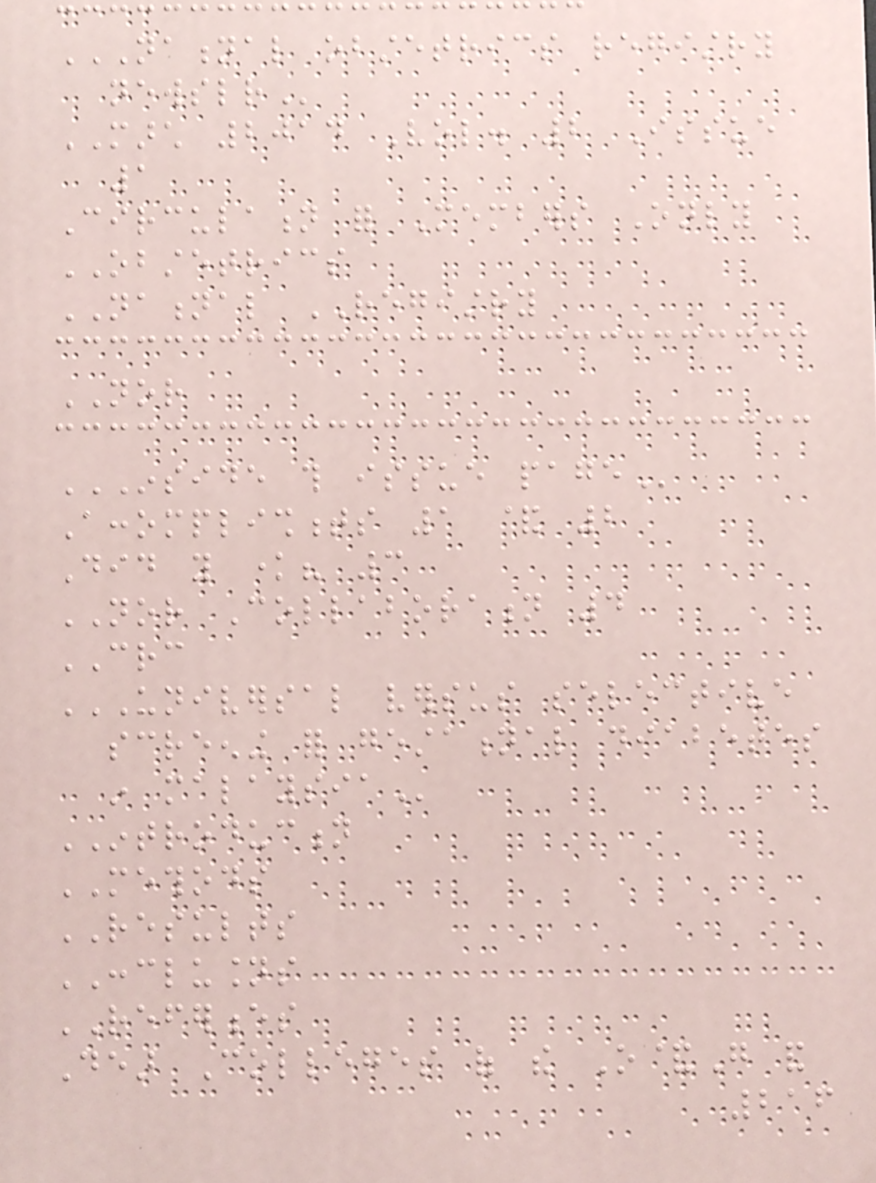NATIONAL OBSTETRICS REGISTRY
NEWSLETTER
MARCH 2014 Vol. 2 Issue
1
Circulation for Members Only
OBSTETRICS
NATIONAL REGISTRY
NOR
INSIDE THIS ISSUE PAGE
Accomplishments 1 & 2
Did you know? 3
NOR Collaboration 4
CRC
UNIVERSAL VERSUS SELECTIVE
SCREENING FOR GESTATIONAL DIABETES
IN MALAYSIA
INTRODUCTION
METHODS
RESULTS
CONCLUSIONS
REFERENCES
Dear Colleges of the O&G and
216
